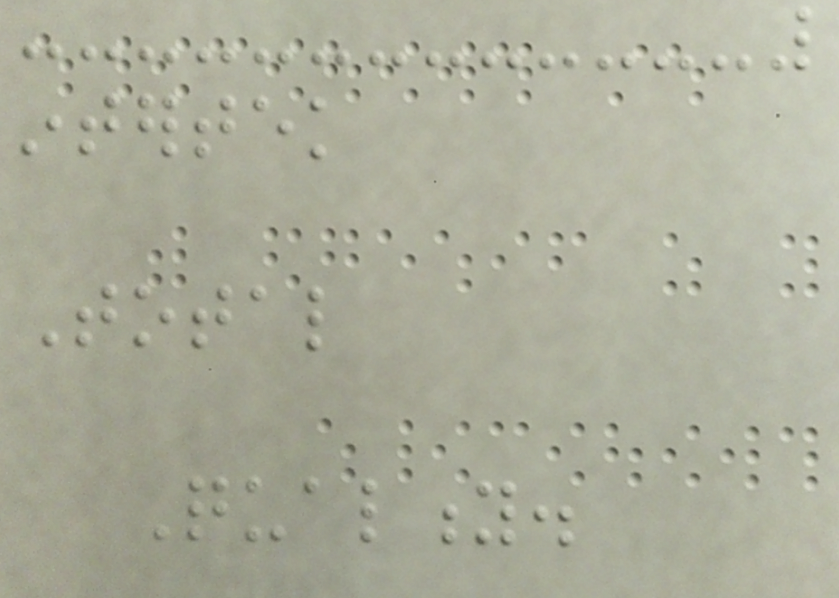intertek
Total
Quality.
